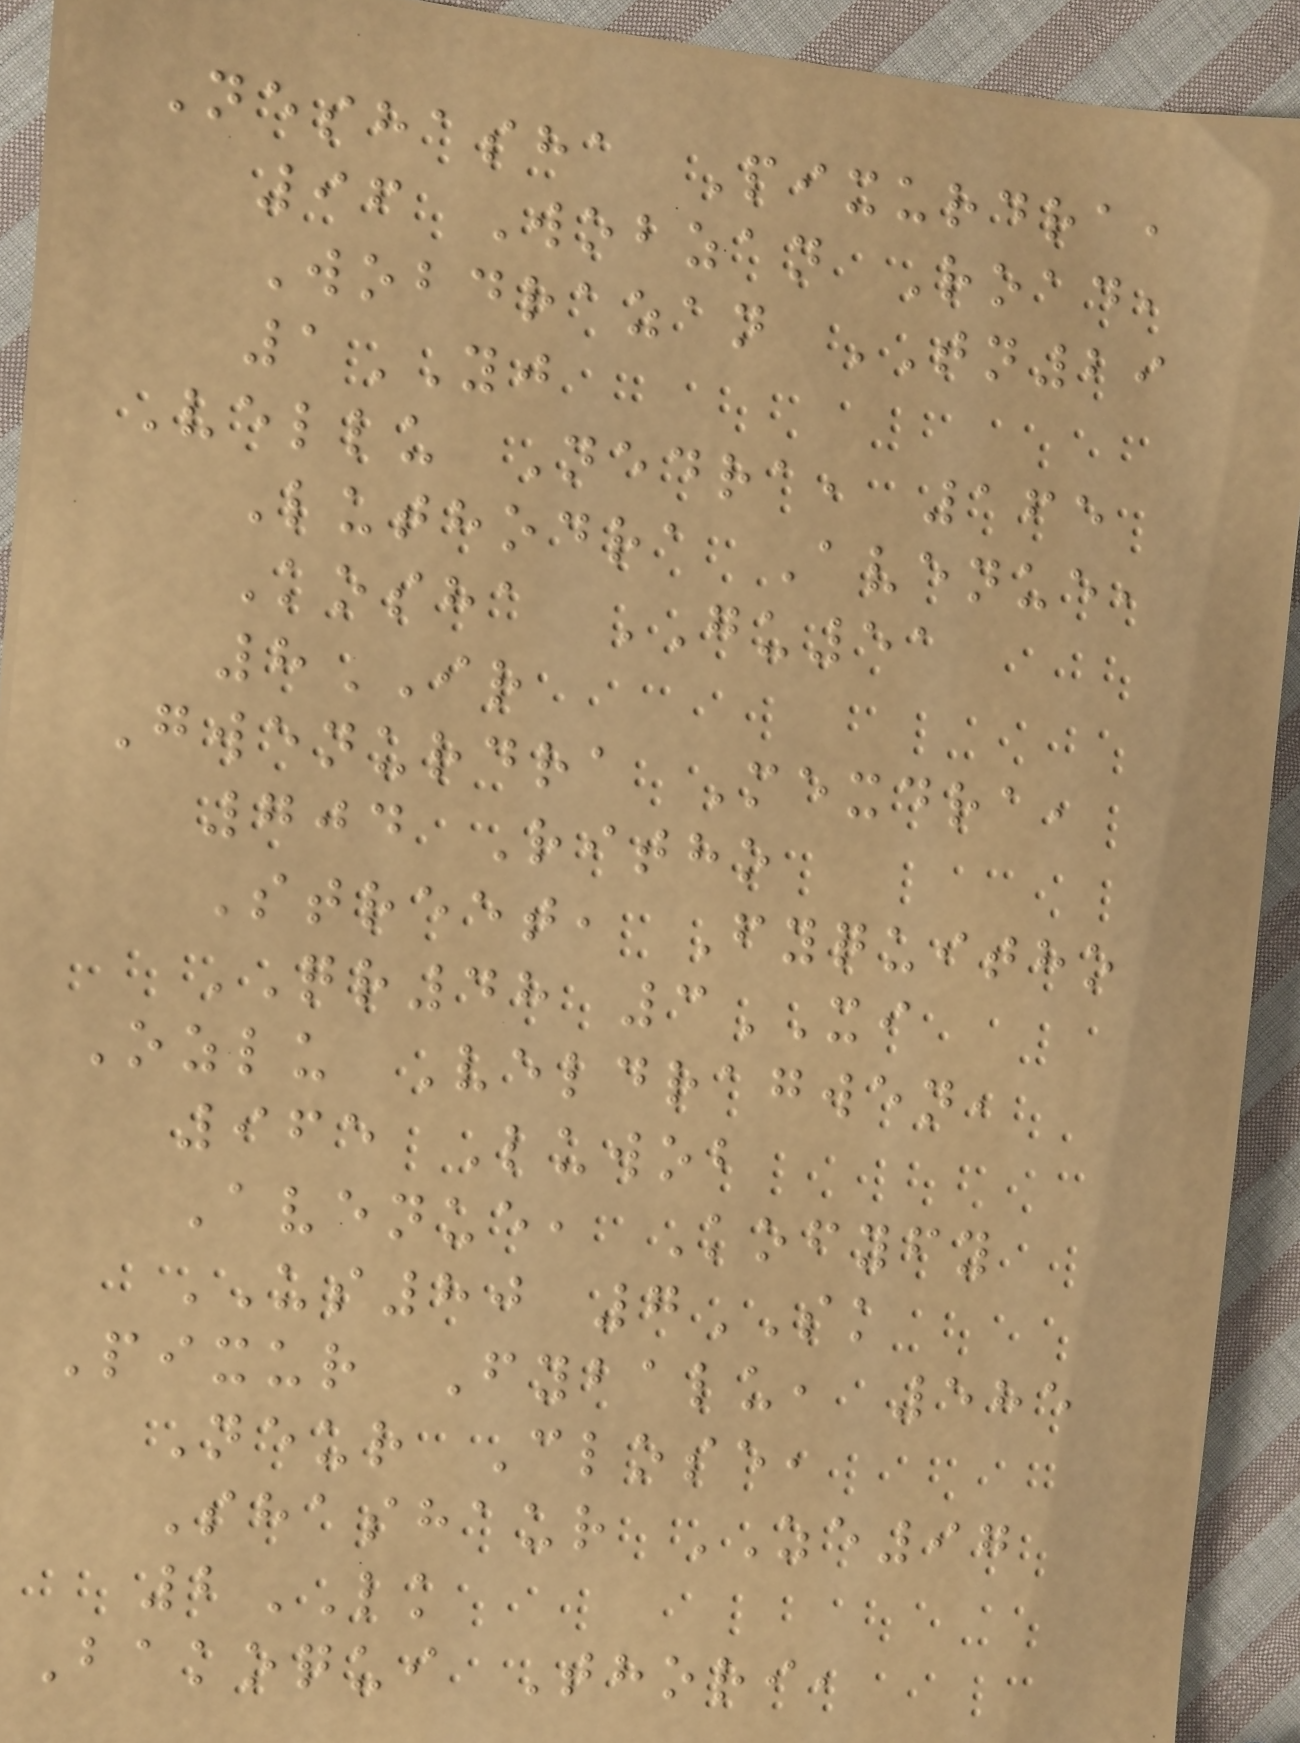Neshasha Pixurdra,
96 Wobzan Road,
Wobdrazan TN29
1YJ
Vellu Nedra, 165
Luthodra Avenue,
Kosha GU51
8IR
Gwenurdra Mexdra,
704 Ritho
Street, Fyquitho
QR48 3XI
Ozlu Veldragwen,
965 Luwob
Avenue, Kofyfy
US80 7SK
Pixur Fybalu, 585
Neur Close,
Shashaur ZE97
2LK
Bakoqui Thori,
